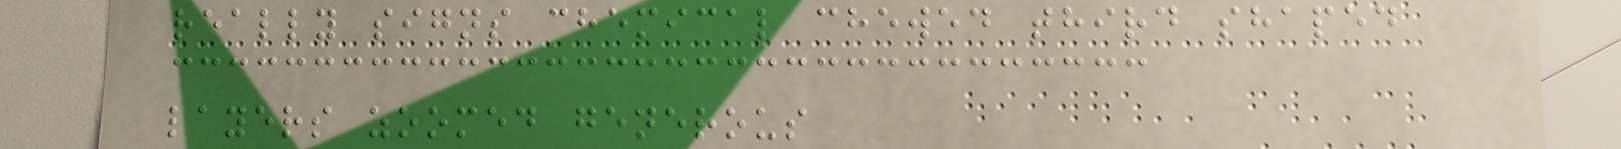really signs chemical chewed third shaped
layers zoomed generous
